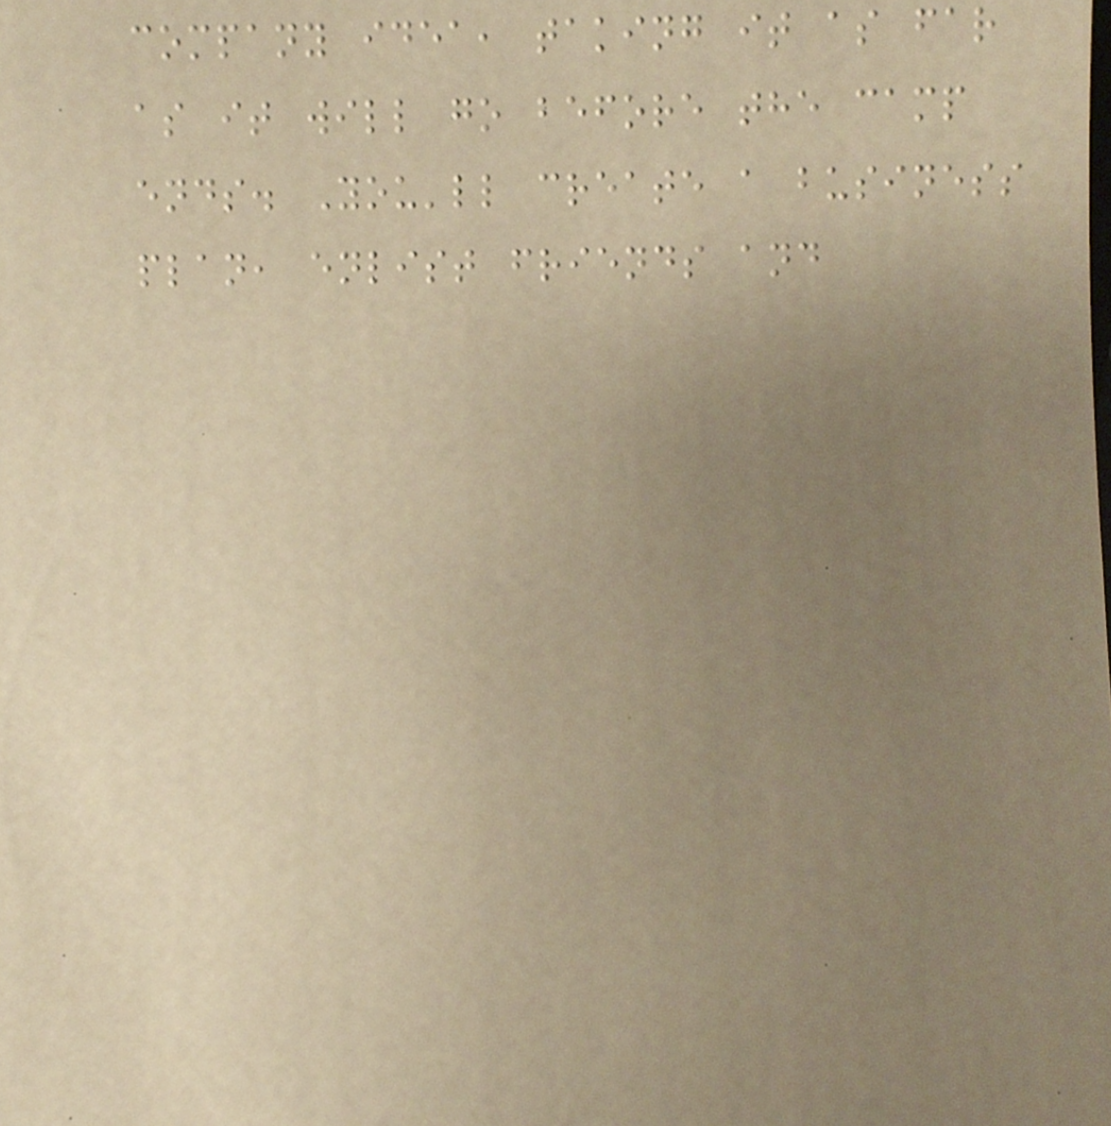company idea, taking it as far
as it will go before the camp
ends. You'll create a business
plan, enlist friends and
